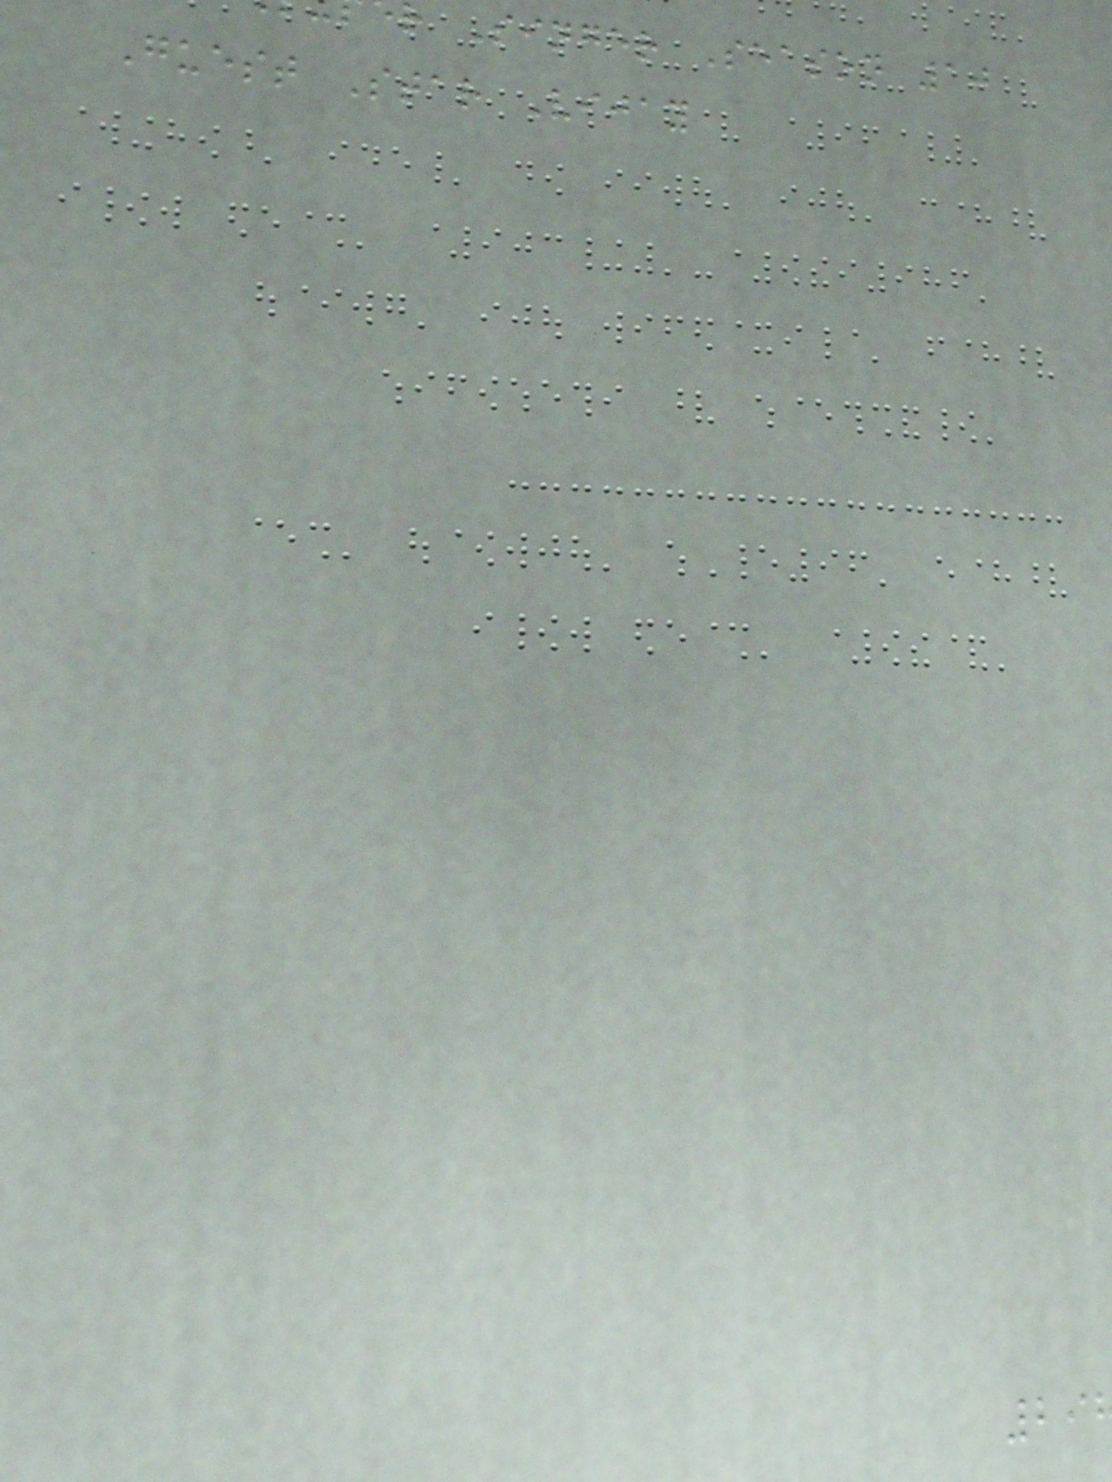r Singer Season 10
Guest Star Vijay
